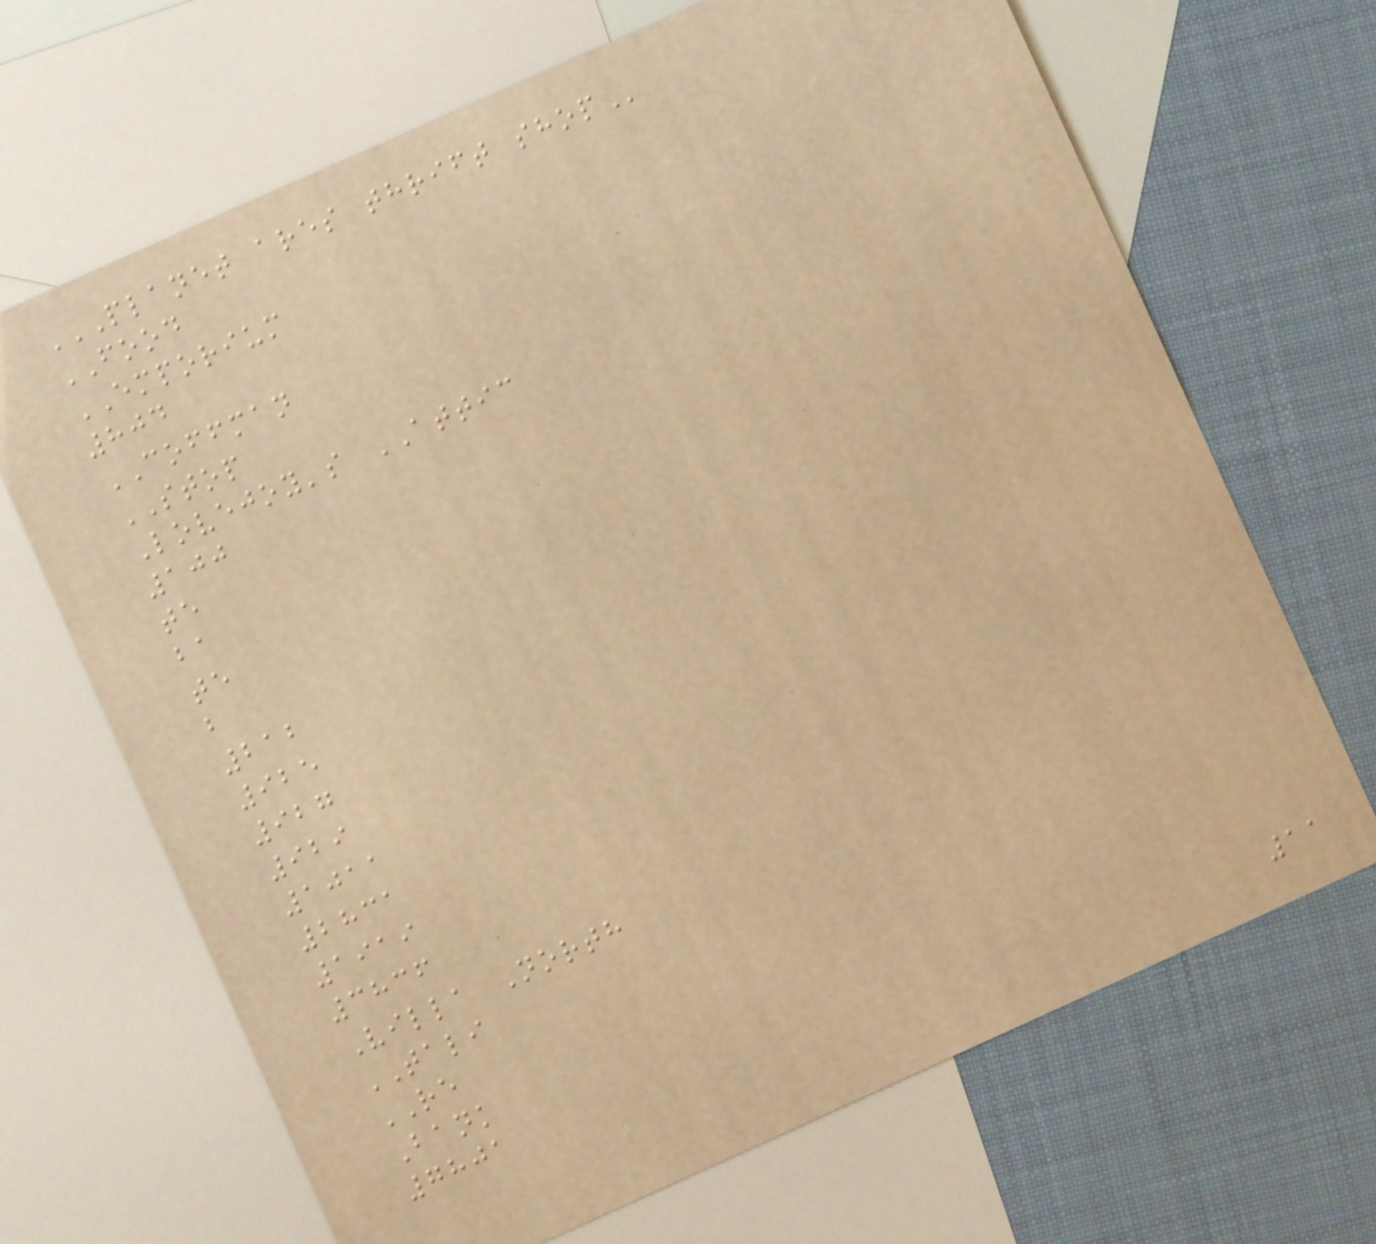PLANET ARES THRIFT SHOP
FOOD
EMPORIUM
804
COFFMAN
STOP
Lovejoy's ATTIC
100
te
ba
te
b
212
925
927
929
1011
2831
1919
3836
Villa North
TALI
RE
Bank
7801
11
